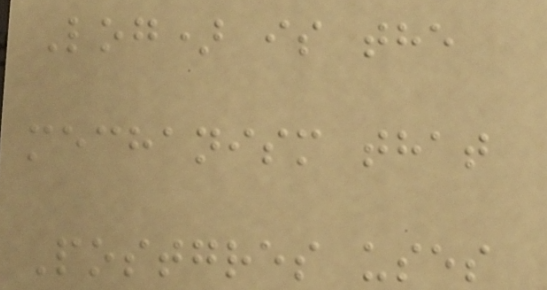Log) is the
mechanism that
Postgres uses
